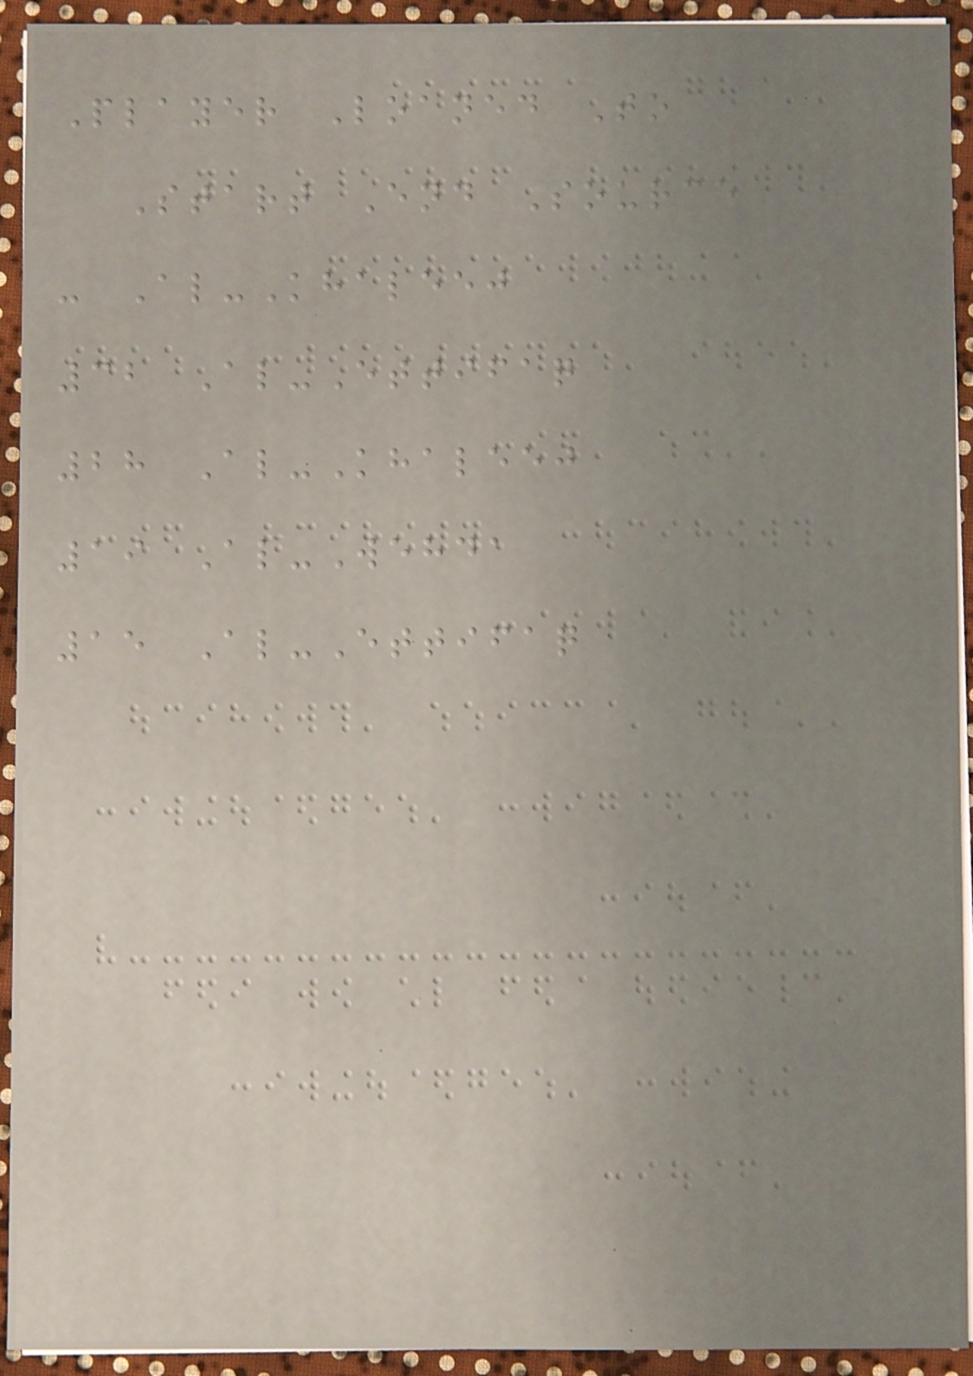Player Loaned To
Start End Source
- Al-Khaleej
32 Al-Ettifaq
28 Al-Khaleej
19 Al-Wehda
15 Al-Ettifaq
